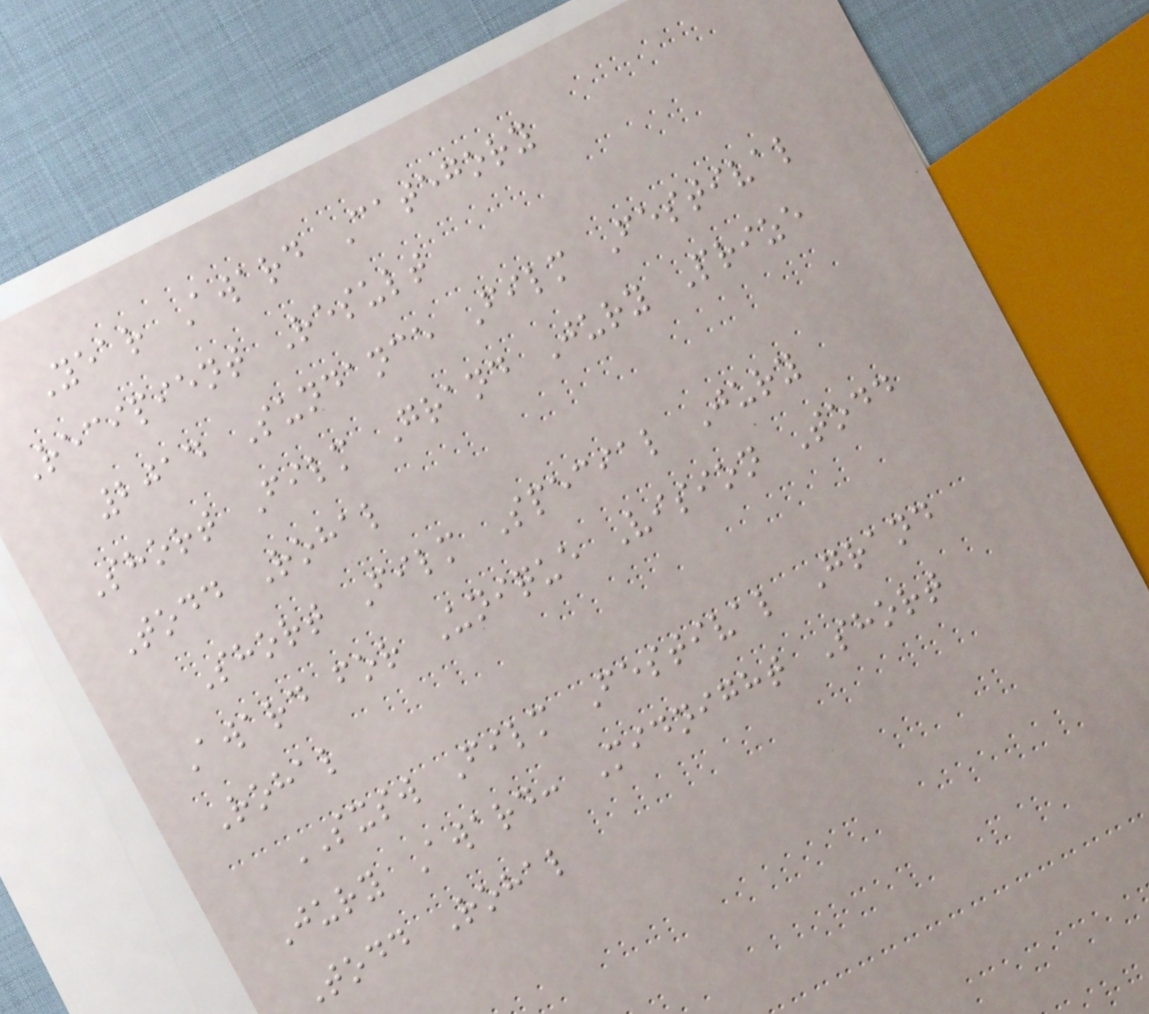Year Award Category
Recipient Result
2014 Sundance Film Festival
Short Film Grand Jury Prize
Todd Rohal
Short Film Special Jury
Award for Unique Vision Todd
Rohal
SXSW Film Festival Grand
Jury Award: Midnight Short
Todd Rohal
